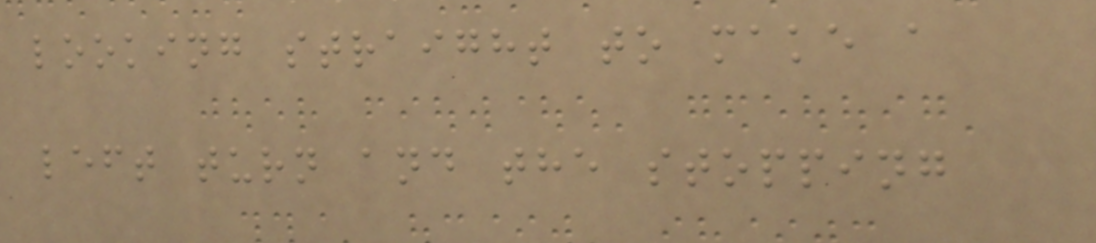looking straight to make a
left turn and the stopping
